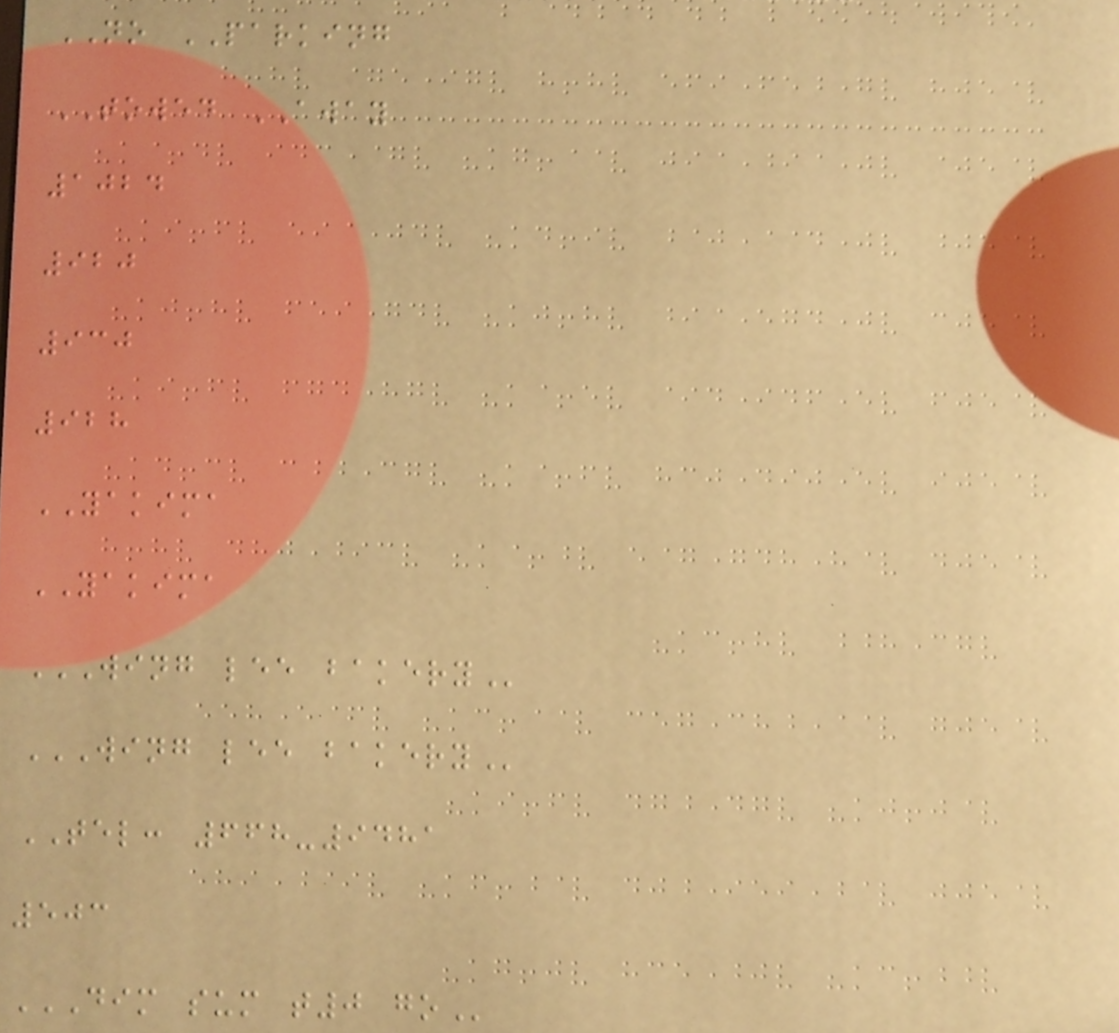NO PARKING
TOWED AWAY
1024
920
930
928
YAKIMA
YAKIMA
WING LEE BAKERY
WING LEE BAKERY
TEL: 668-9481
503
DIM SUM T0 GO
